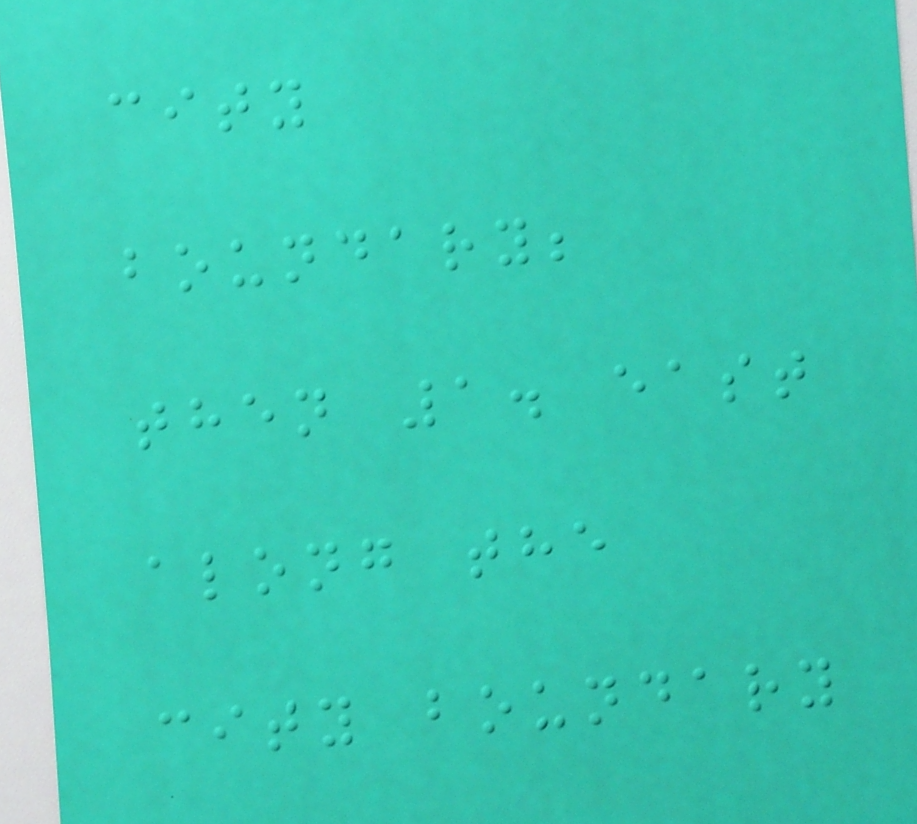city
boundary;
then 1. east
along the
city boundary
